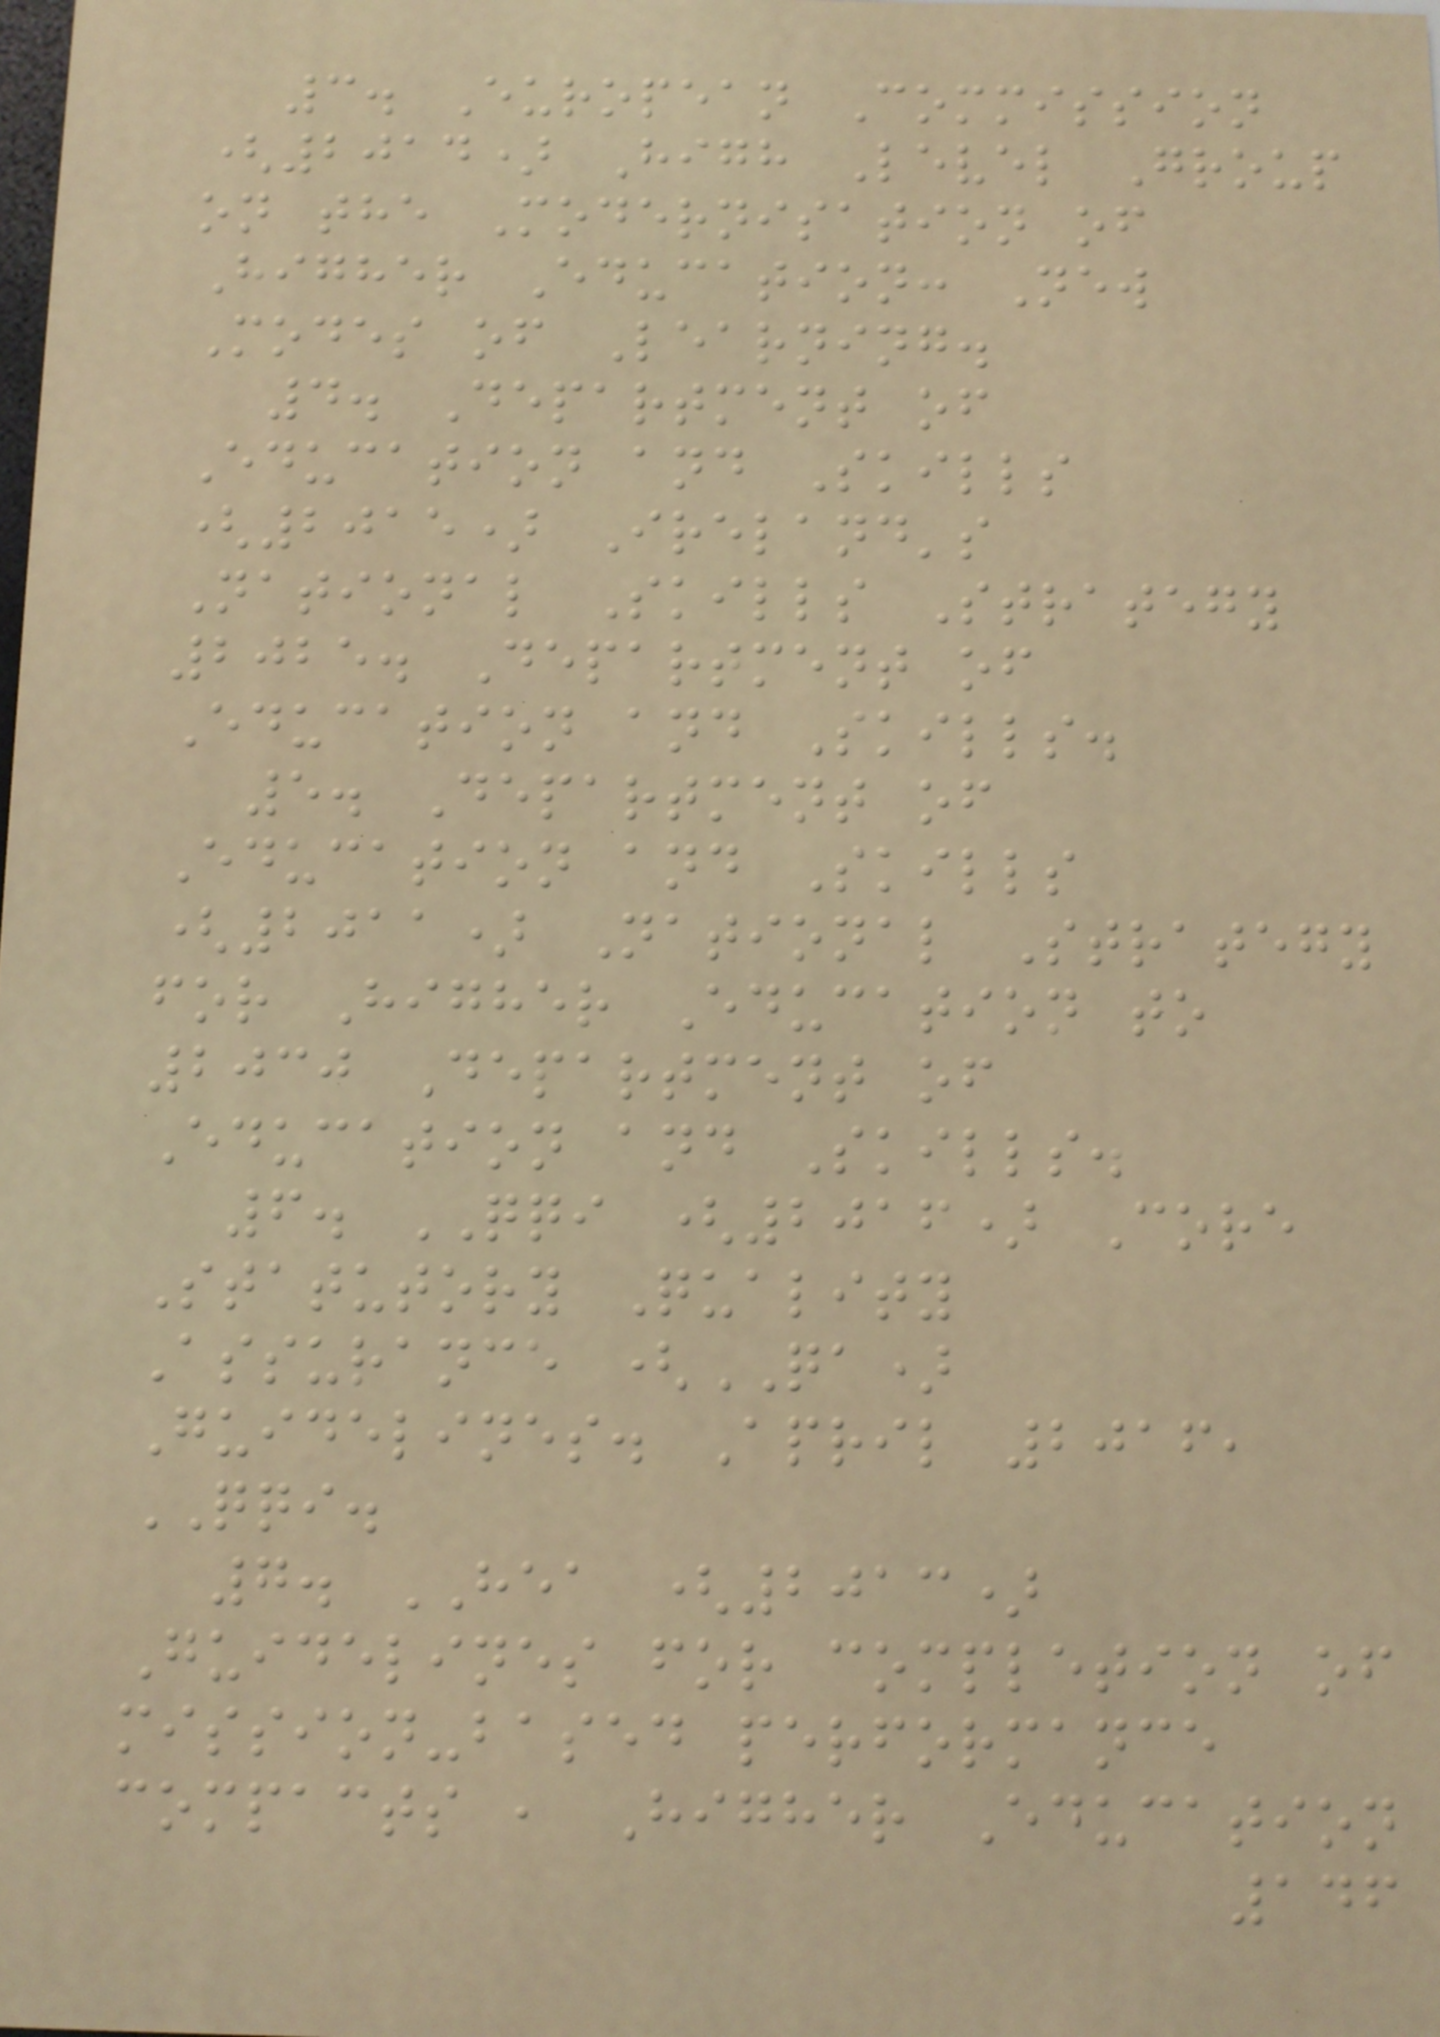3. European Commission
(2014) High Level Group
on the Modernisation of
Higher Education: New
Modes of Learning.
4. Department of
Education and Skills
(2015) Ireland's
National Skills Strategy
2025. Department of
Education and Skills.
5. Department of
Education and Skills
(2011) National Strategy
for Higher Education to
2030 Department of
Education and Skills.
6. QQI (2016) Core
Statutory Quality
Assurance (QA)
Guidelines. April 2016,
QQI.
7. HEA (2013)
Guidelines for completion of
mission-based performance
compacts , Higher Education
146
